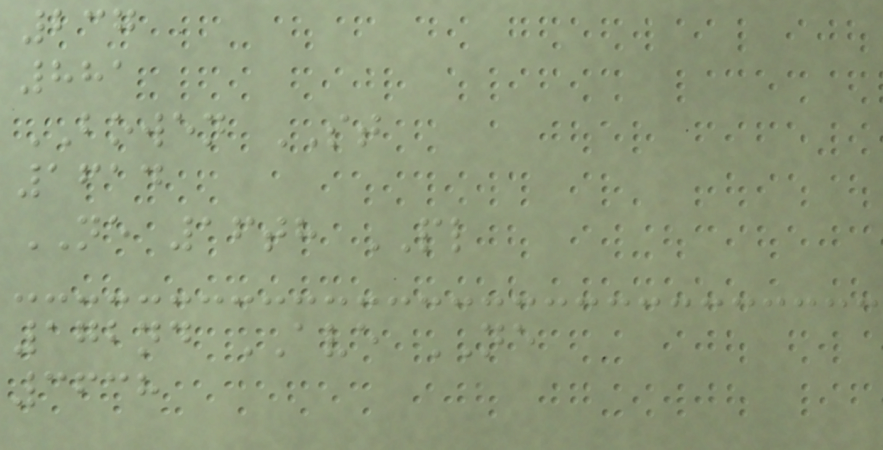237
881
BOWEN ST
1614
NE 16th PL
172nd AVE NE
3638
